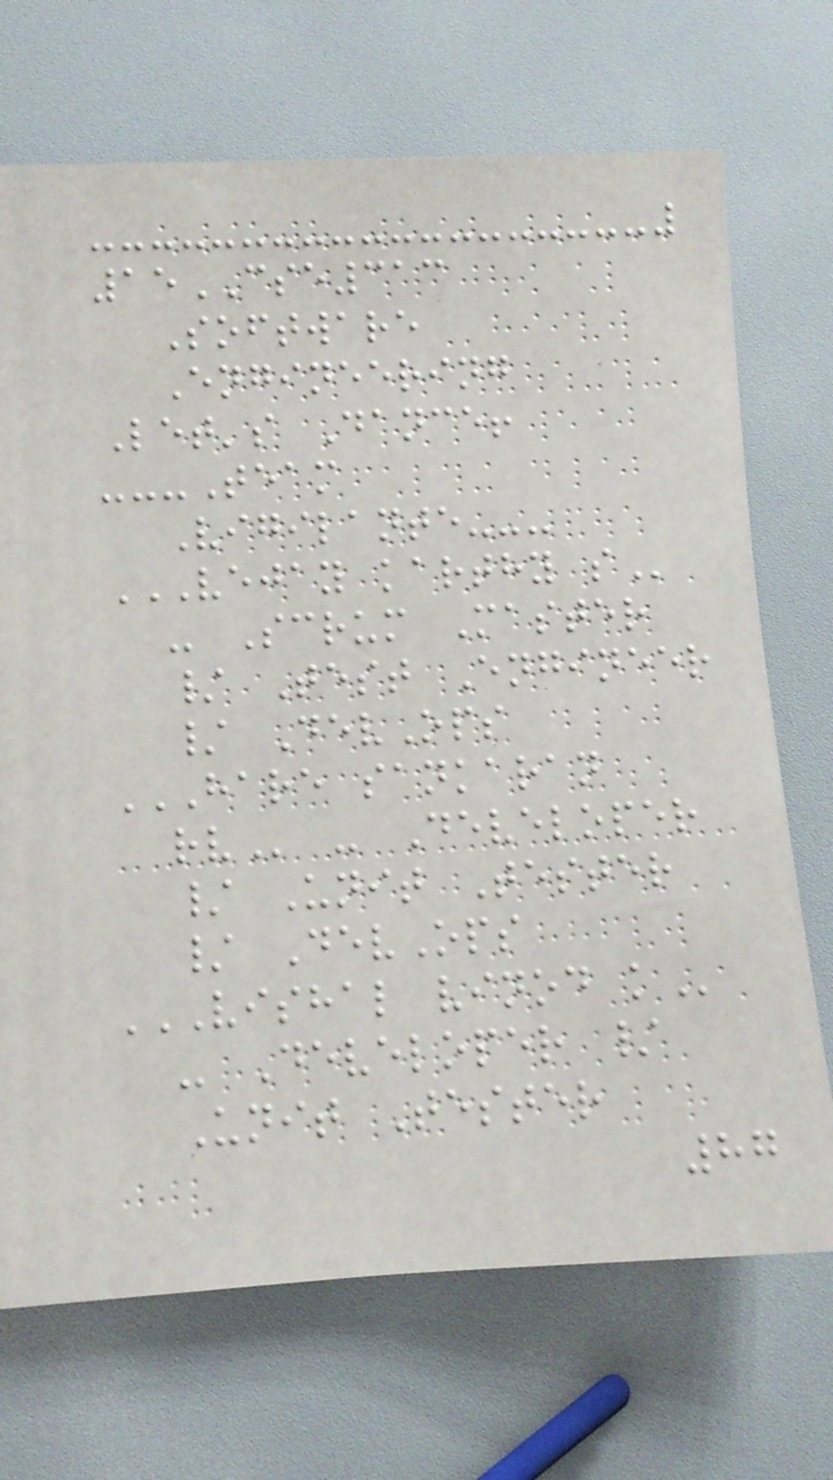15CSE313
Software
Engineering
Let's Dance!
---Team
Vigilante---
VEJAY KARTHY S
- Scrum Master
/ Test Engineer
/ DevOps
HARE SANKARAN
RV - Developer
/ Unit Tester
/ DevOps
VISHAL VINOD K
- Developer /
Unit Tester
87
